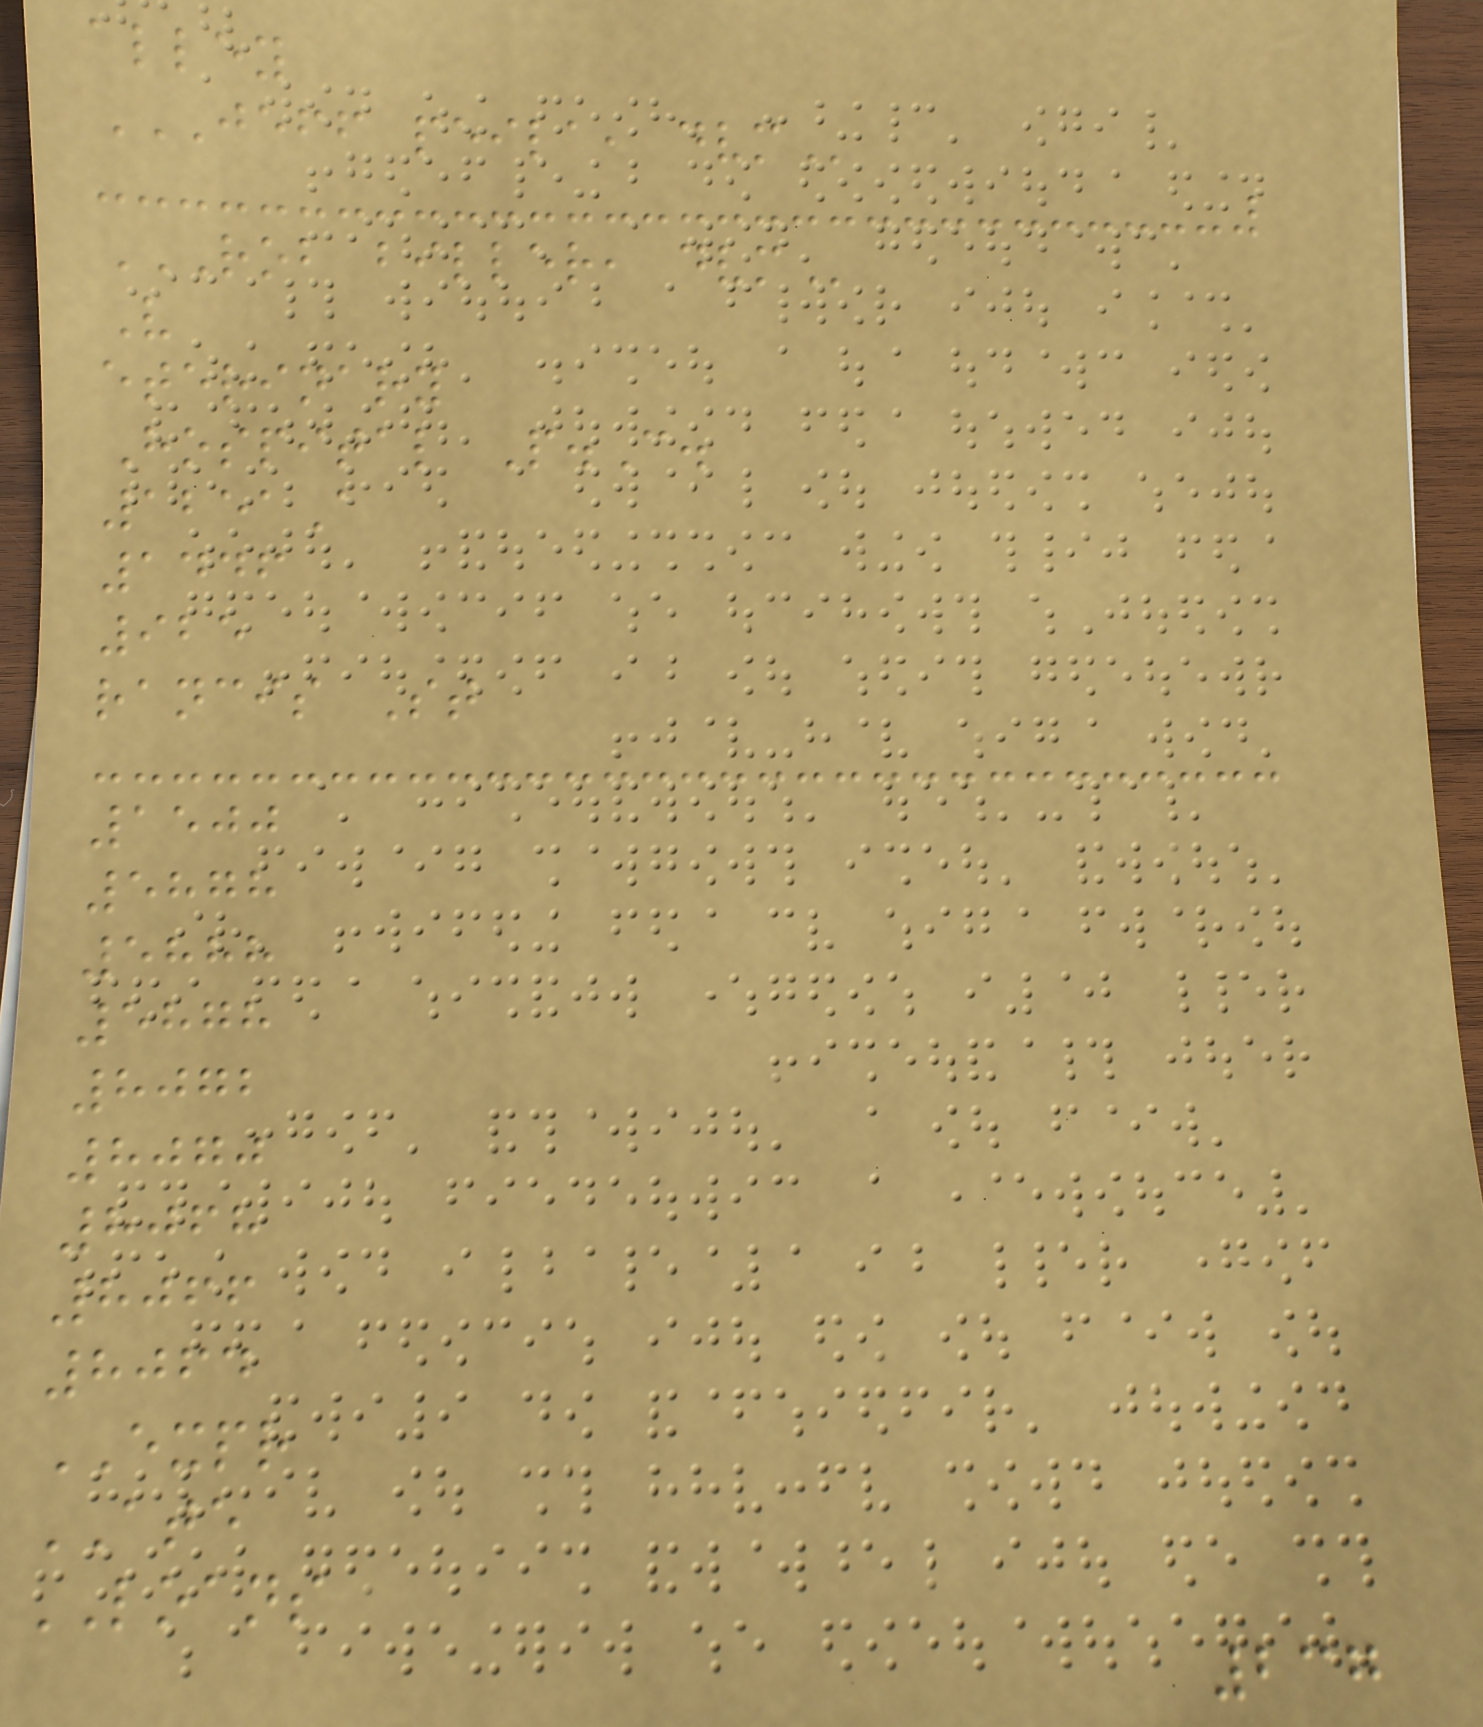alley
JEFF PEILA, DVM
ROB BILLER, DVM
V
eterinary
Hospital P.C.
1251A
1446
925
rancis St
1500
5878
5888
5878
8072
8070
8068
8066
8064
EXPR
ATE
LOANS
237
